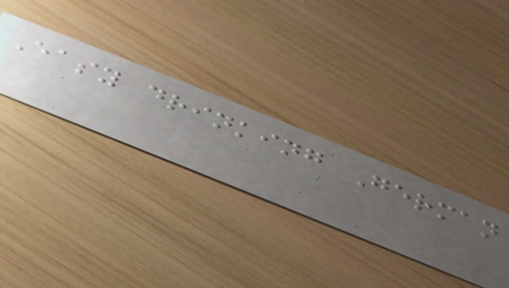Easy drinking German
